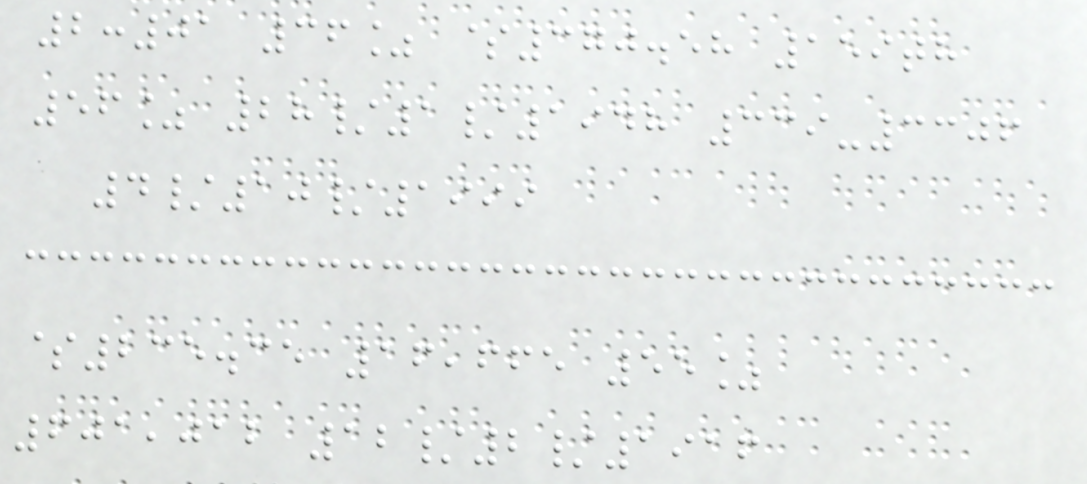2:01 36% $370.58 159th
56% 28/1/1948 339-3306
4/10/1999
$235.35 16,665 55%
601,012 12/2/1916
